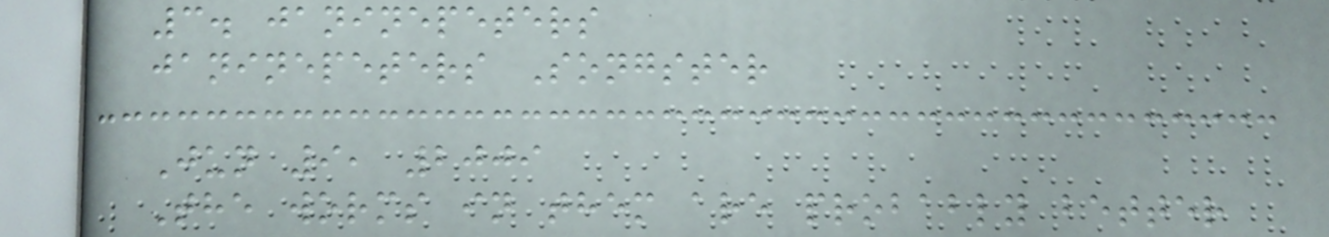3. janinepeters
janinepeters Songster
Jun 9, 2009
The worms in them are probably better
